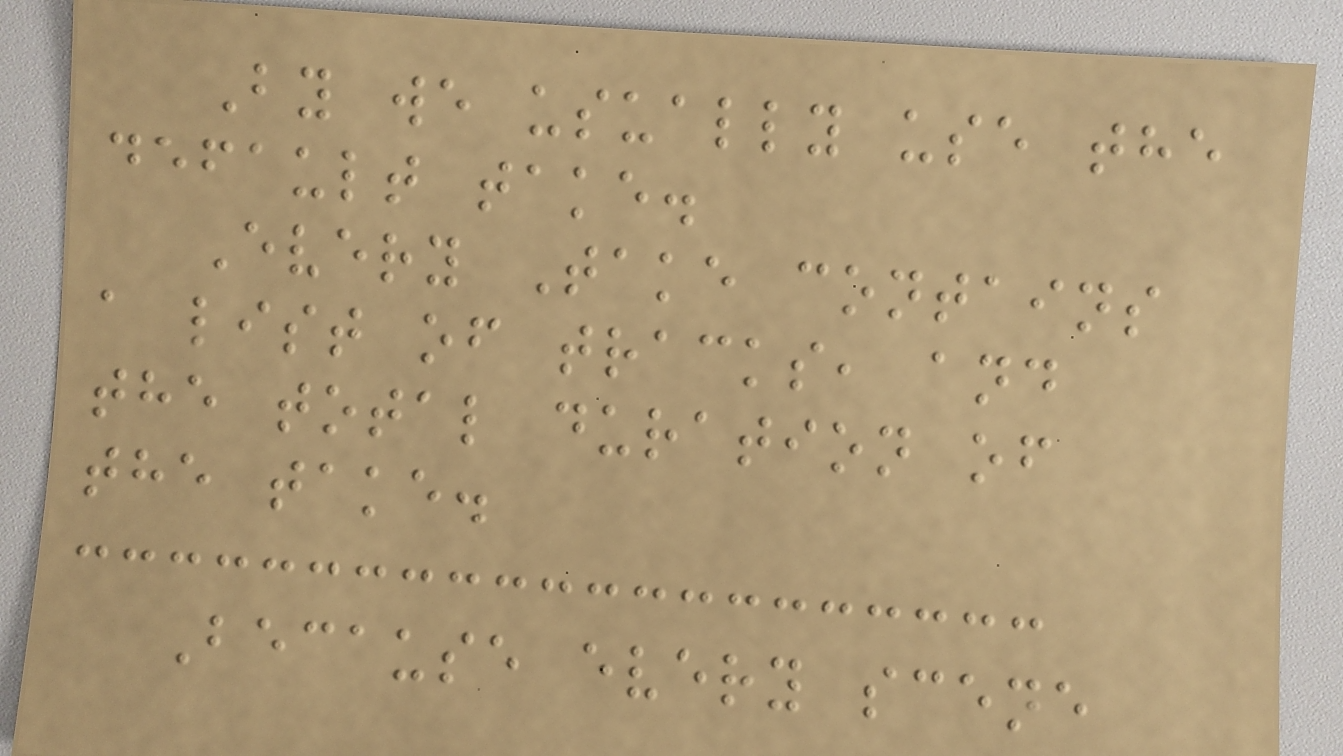By we usually use the
default take.
Every Take contains
a list of tracks, and
the total duration of
the take.
Because every scene
